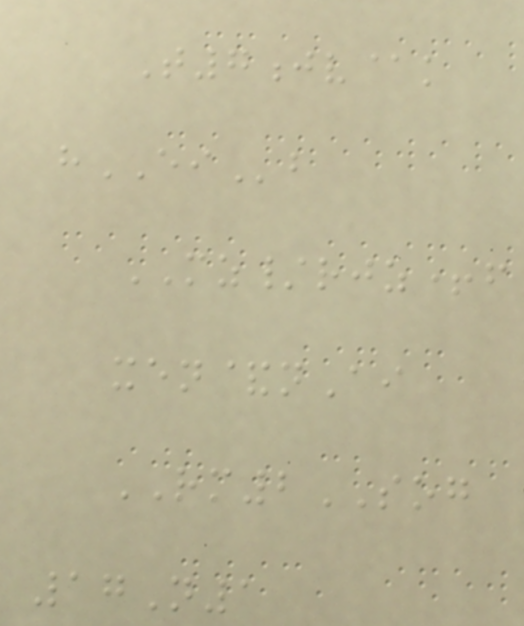T7jv@k
hEIb
MZ/rjz+f
xen&nAi
RM2SOG
17N1
